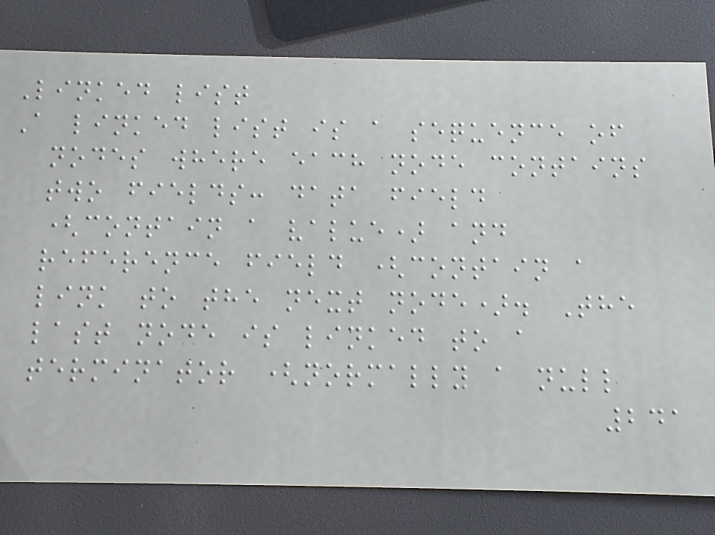Linked list
A linked list is a sequence of
nodes where each node contains
two fields: data field
(contain a value) and
reference field (contain a
link to the next node). The
last node is linked to a
terminator (normally a null
241
